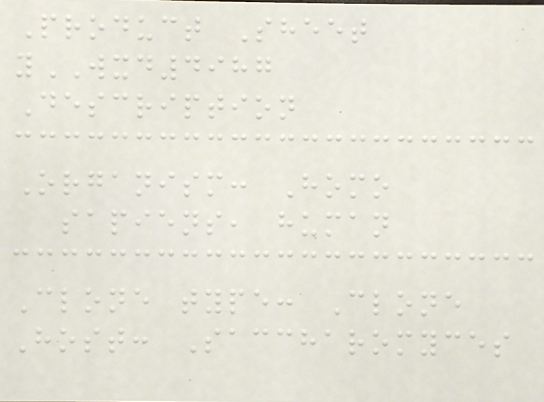Product Sheet
yWXD4987
Description
Organism: Homo
sapiens, human
Clone type: Clone
Host: Saccharomyces
